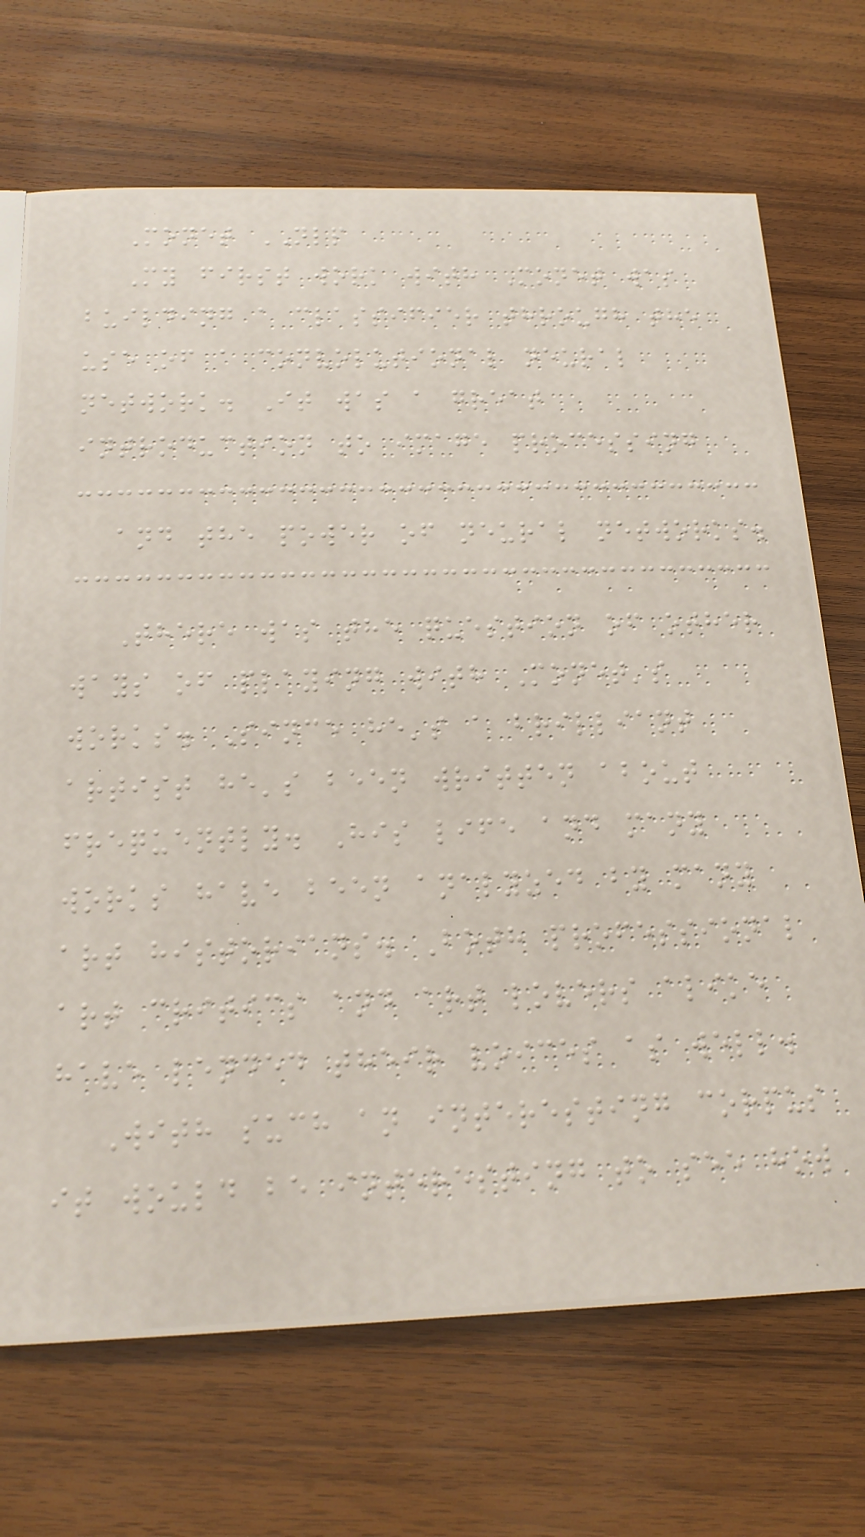Monet NLP
My first work with Monet was
building a classifier through the
use of a convolutional neural
network. It was a great
introduction to image processing
and the power of neural networks.
There was the question of other
ways of playing with Monet's
works. Since he's a brilliant
artist he's been written about
frequently. His life and many
works have been analyzed by many
art historians. Both professional
art critics and art lovers alike
have lended their voices as well.
With such an interesting corpus
it would be interesting to see how
